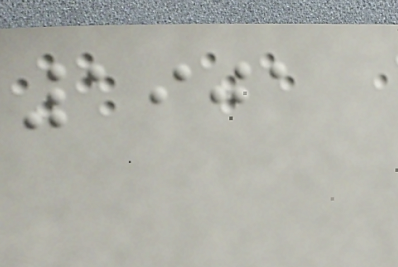1901
